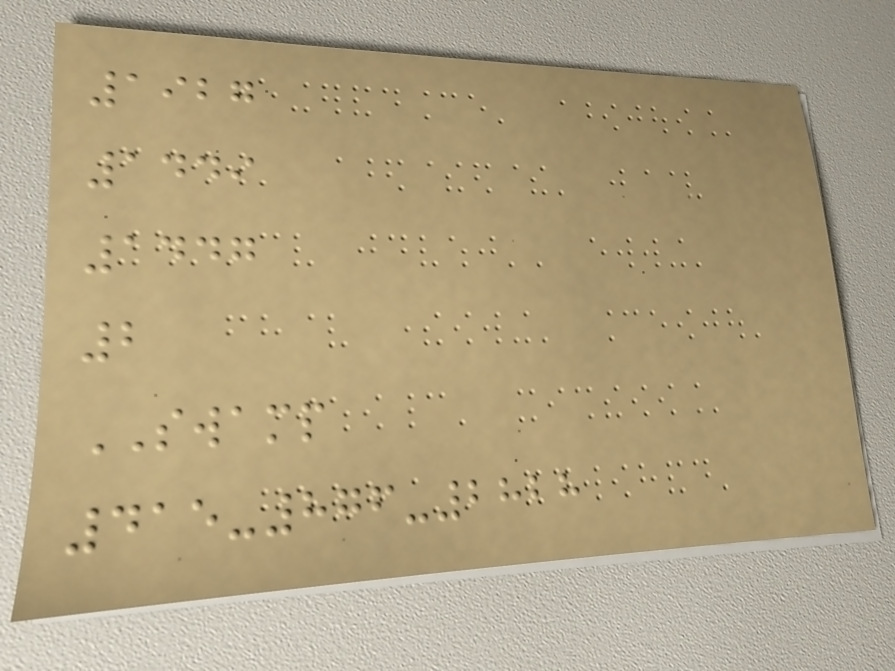1927
1449
1447
2
SWAMP
415-876-2828
